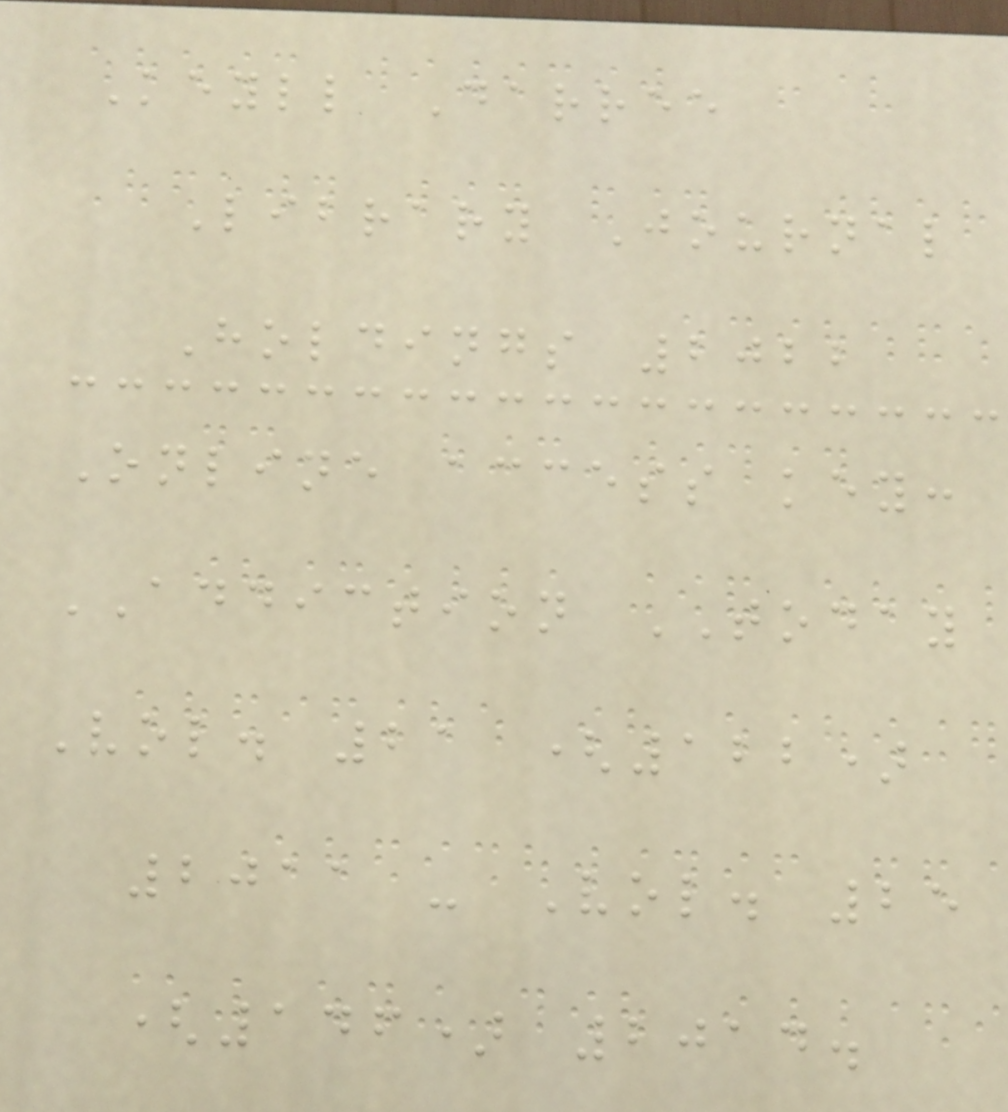Keyll Darree
Library Journal
Holdings 2022
Online access key:
ADDICTION TODAY
Vol. 21 (122)
2011 - Vol. 25
(146) 2014.
